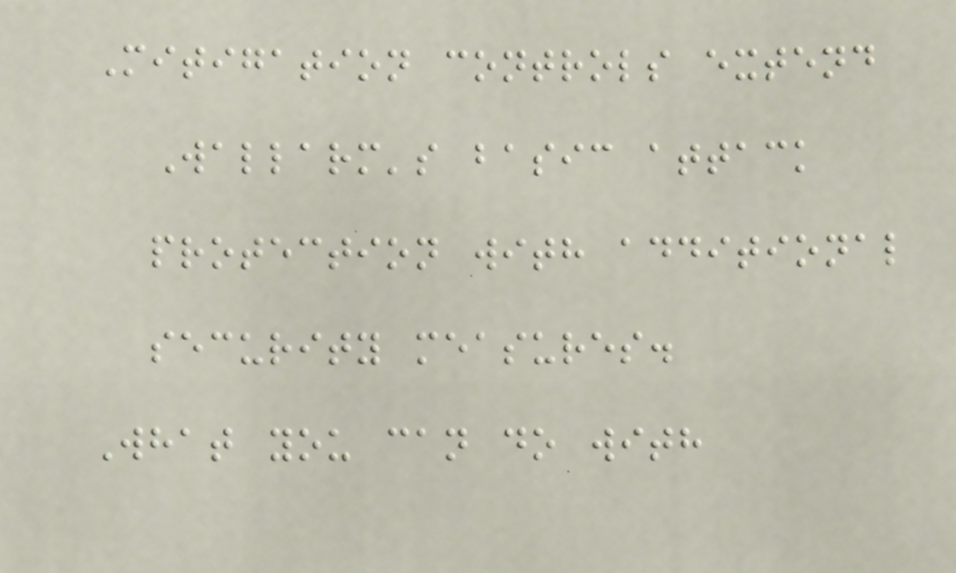Mitigation controls extend
Wallarm's basic attack
protection with additional
security measures.
What you can do with
